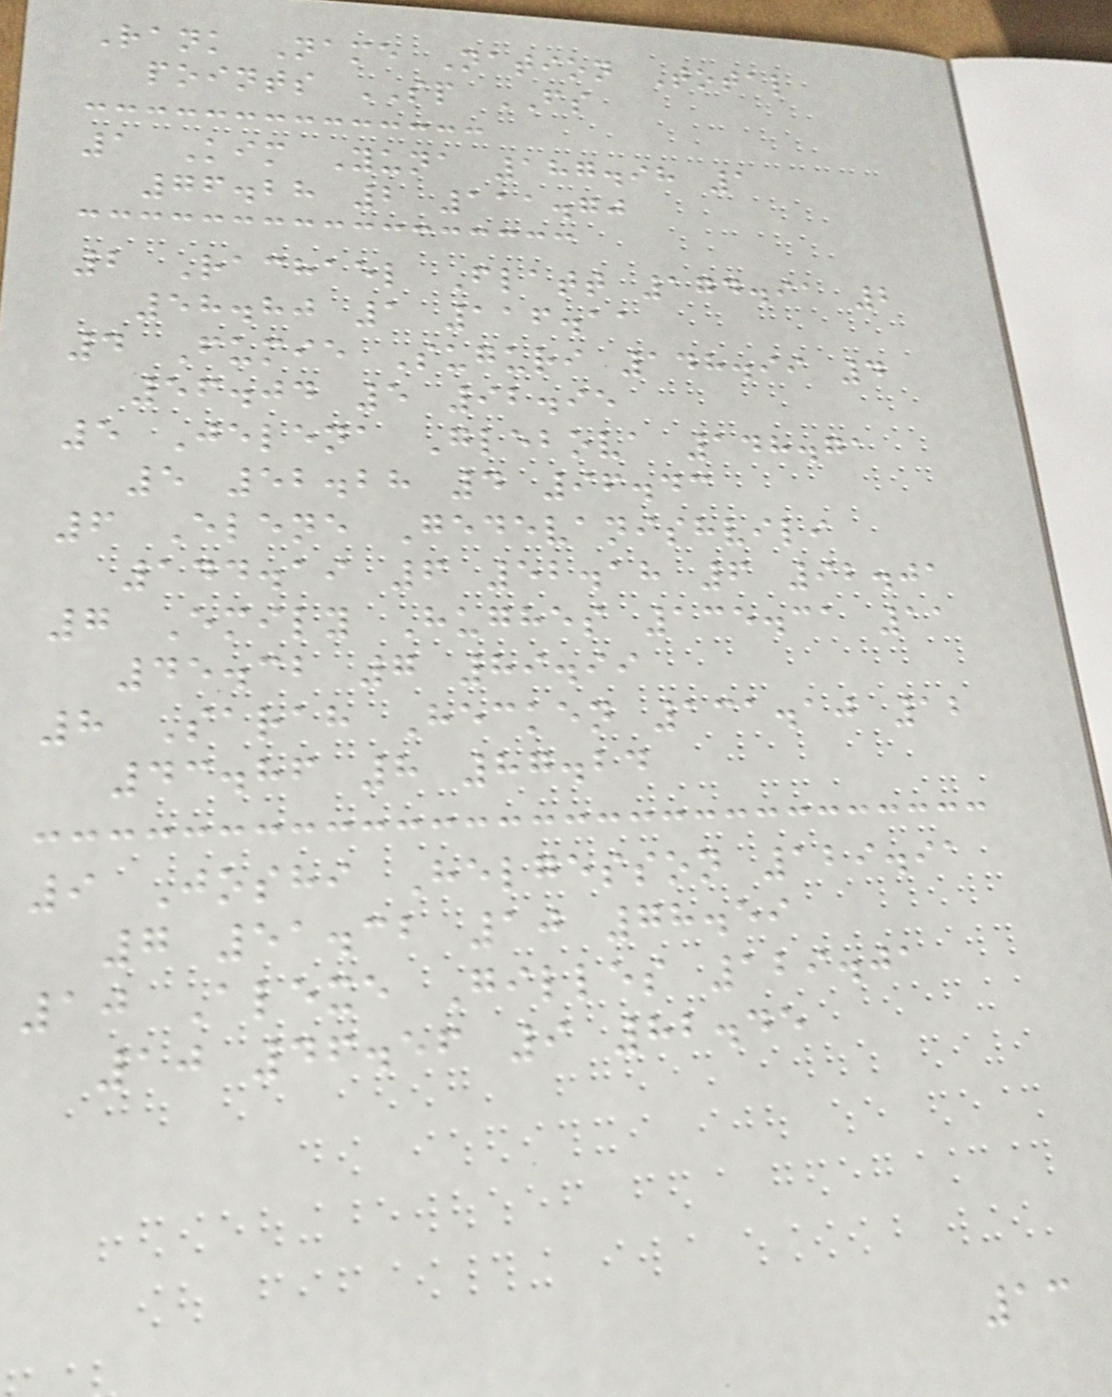Rank Name Nation Total
points SP FS
1 Kim Yuna 187.98 1
76.28 2 111.70
2 Rachael Flatt 174.91 2
58.80 1 116.11
4 Fumie Suguri 148.99 4
56.04 5 92.95
5 Jelena Glebova 148.71
5 52.28 4 96.43
6 Elene Gedevanishvili
144.19 6 52.18 6 92.01
7 Emily Hughes 135.31 11
45.32 7 89.99
8 Sarah Hecken 131.10 12
43.86 8 87.24
9 Joshi Helgesson 129.91
7 51.32 10 78.59
10 Alexe Gilles 129.01
10 46.56 9 82.45
13
